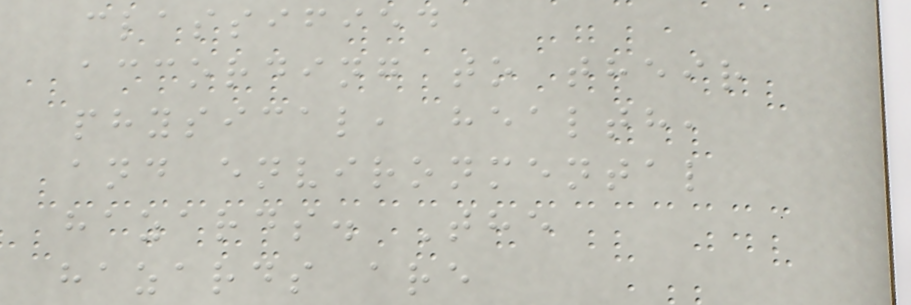classified
according to their
physical, health,
and environmental
hazards. The
hazards are
